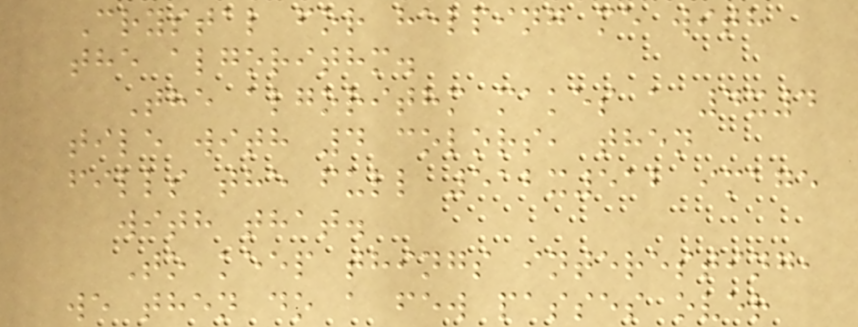Crystal for helping me with
the algorithm.
The algorithm makes a 4x4
tile with 4 colors, then
fills the full 512x512 image
with that.
To keep things interesting,
we then do a few passes over
